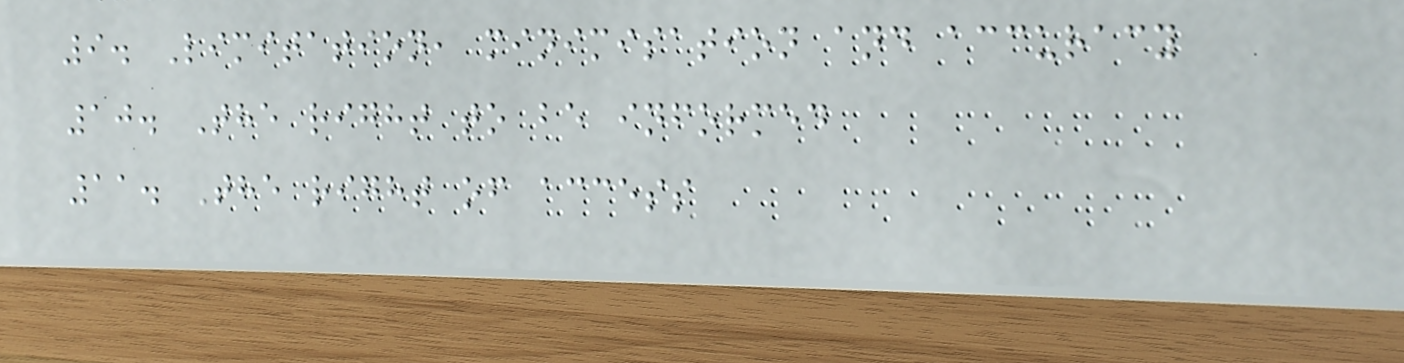9. Limitation, minimisation and accuracy
10. The right to be informed
11. The right of access
